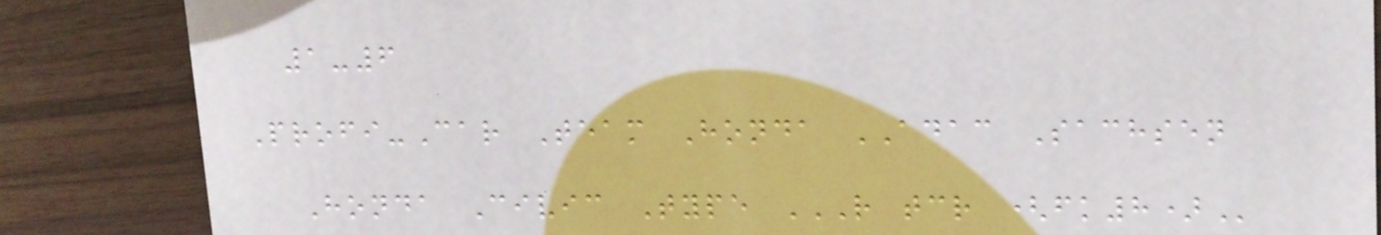1-6
Profi-Car Team Honda ADAC Sachsen
Honda Civic Type R TCR (FK8)
